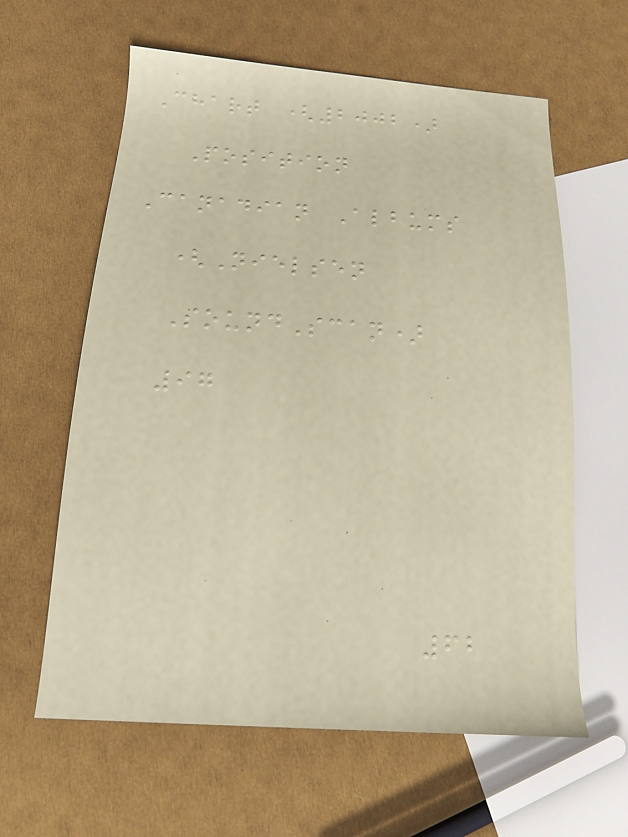Chart (2002)
Position
Canadian Albums
(Nielsen
SoundScan)
97
62
